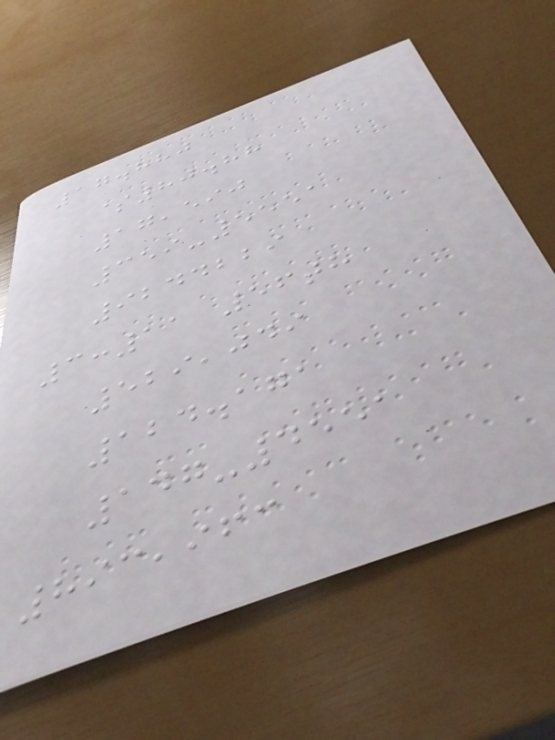17.880
$80.88
17,590
359-5551
9244229
3:11 56th
529,049
124.171
147-4551
893,963
